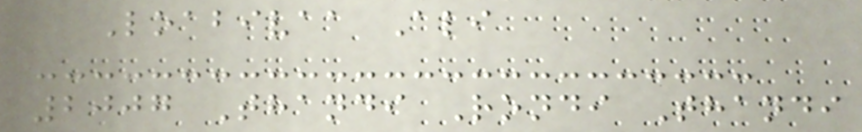Loabivaa Ali
2007 Thandi Rondi Thandi
